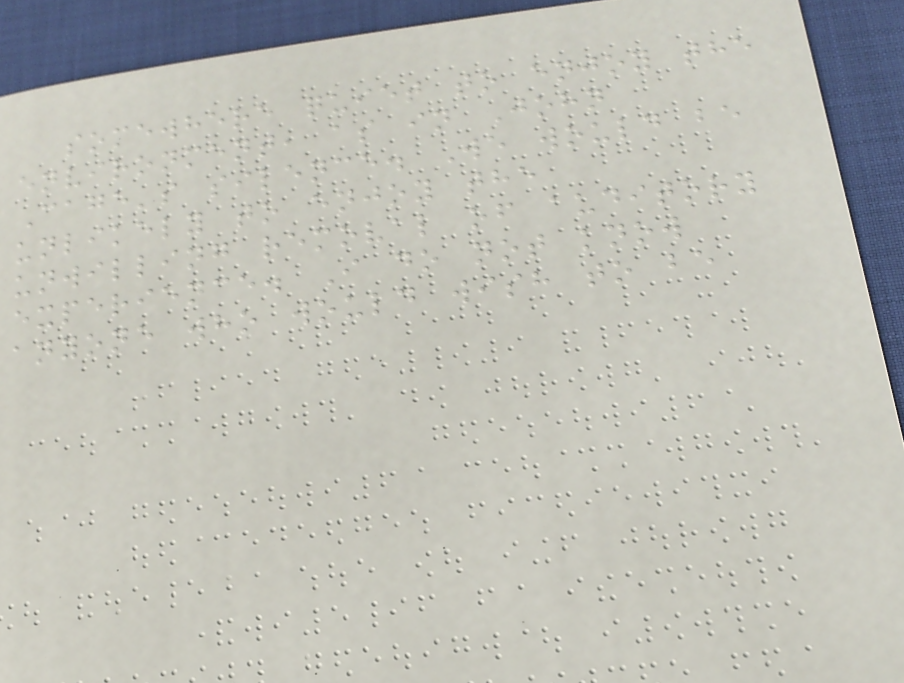somewhere quiet to enjoy the
environment, as in John
Cage's silence. We would be
unlikely to enjoy the
unwilling removal of auditory
experience. I do not know
anyone who would wish to be
